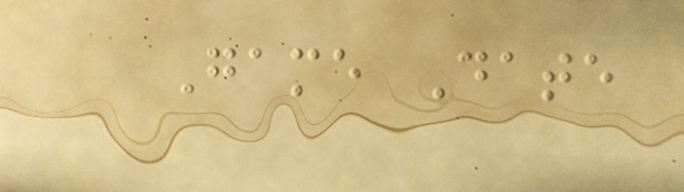Game Date
